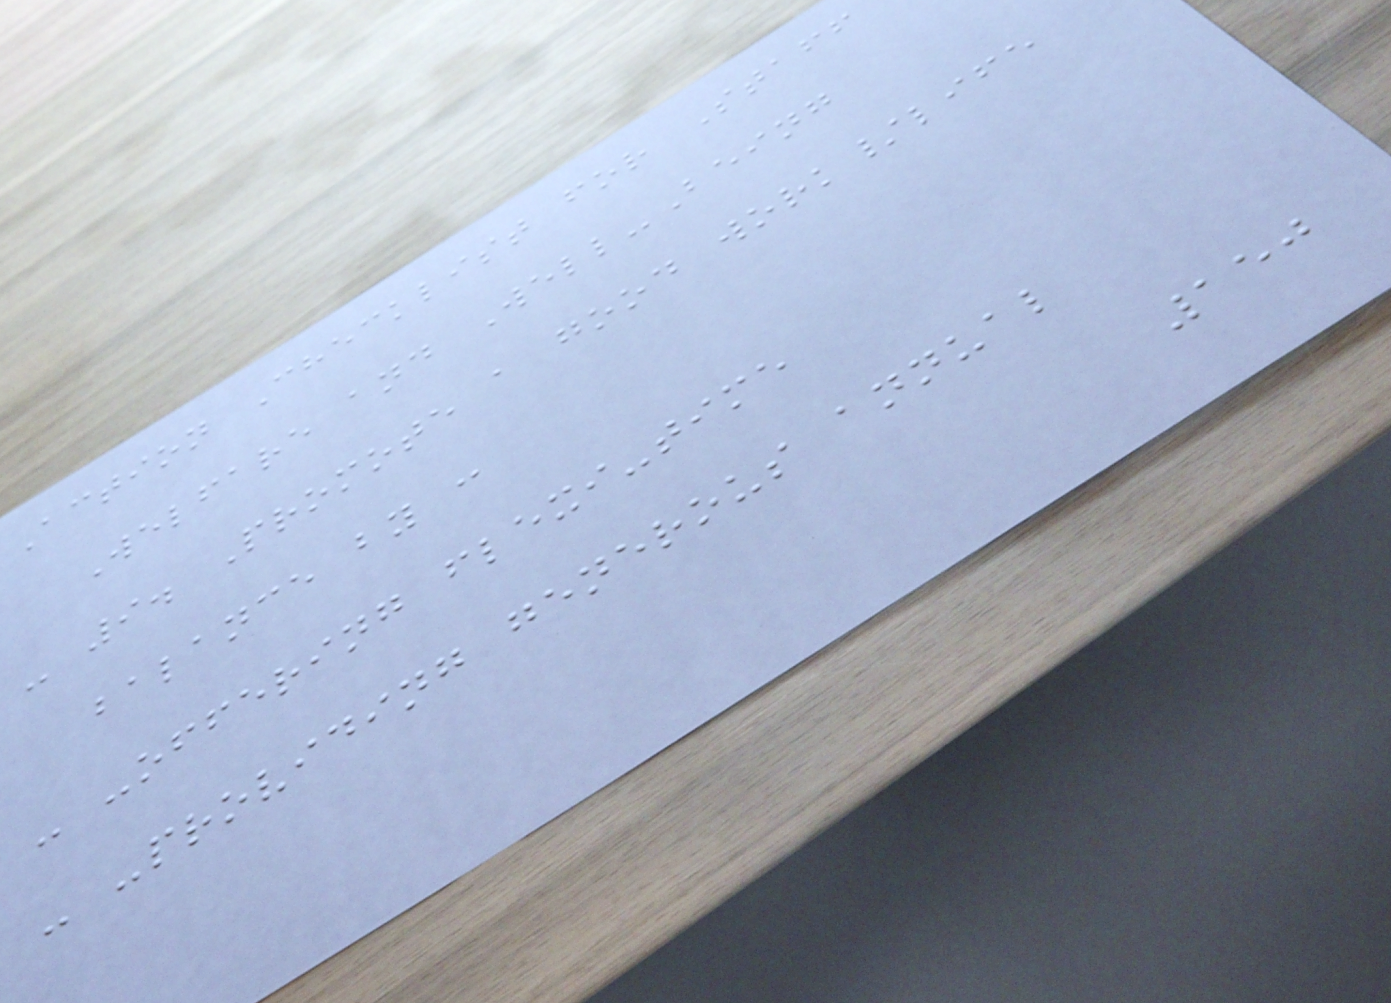Action Checklist for Staff
Welfare and Well-Being
- 9. Promote a good work/life
balance by :
- -offering flexi-time
- -providing generous annual
150
